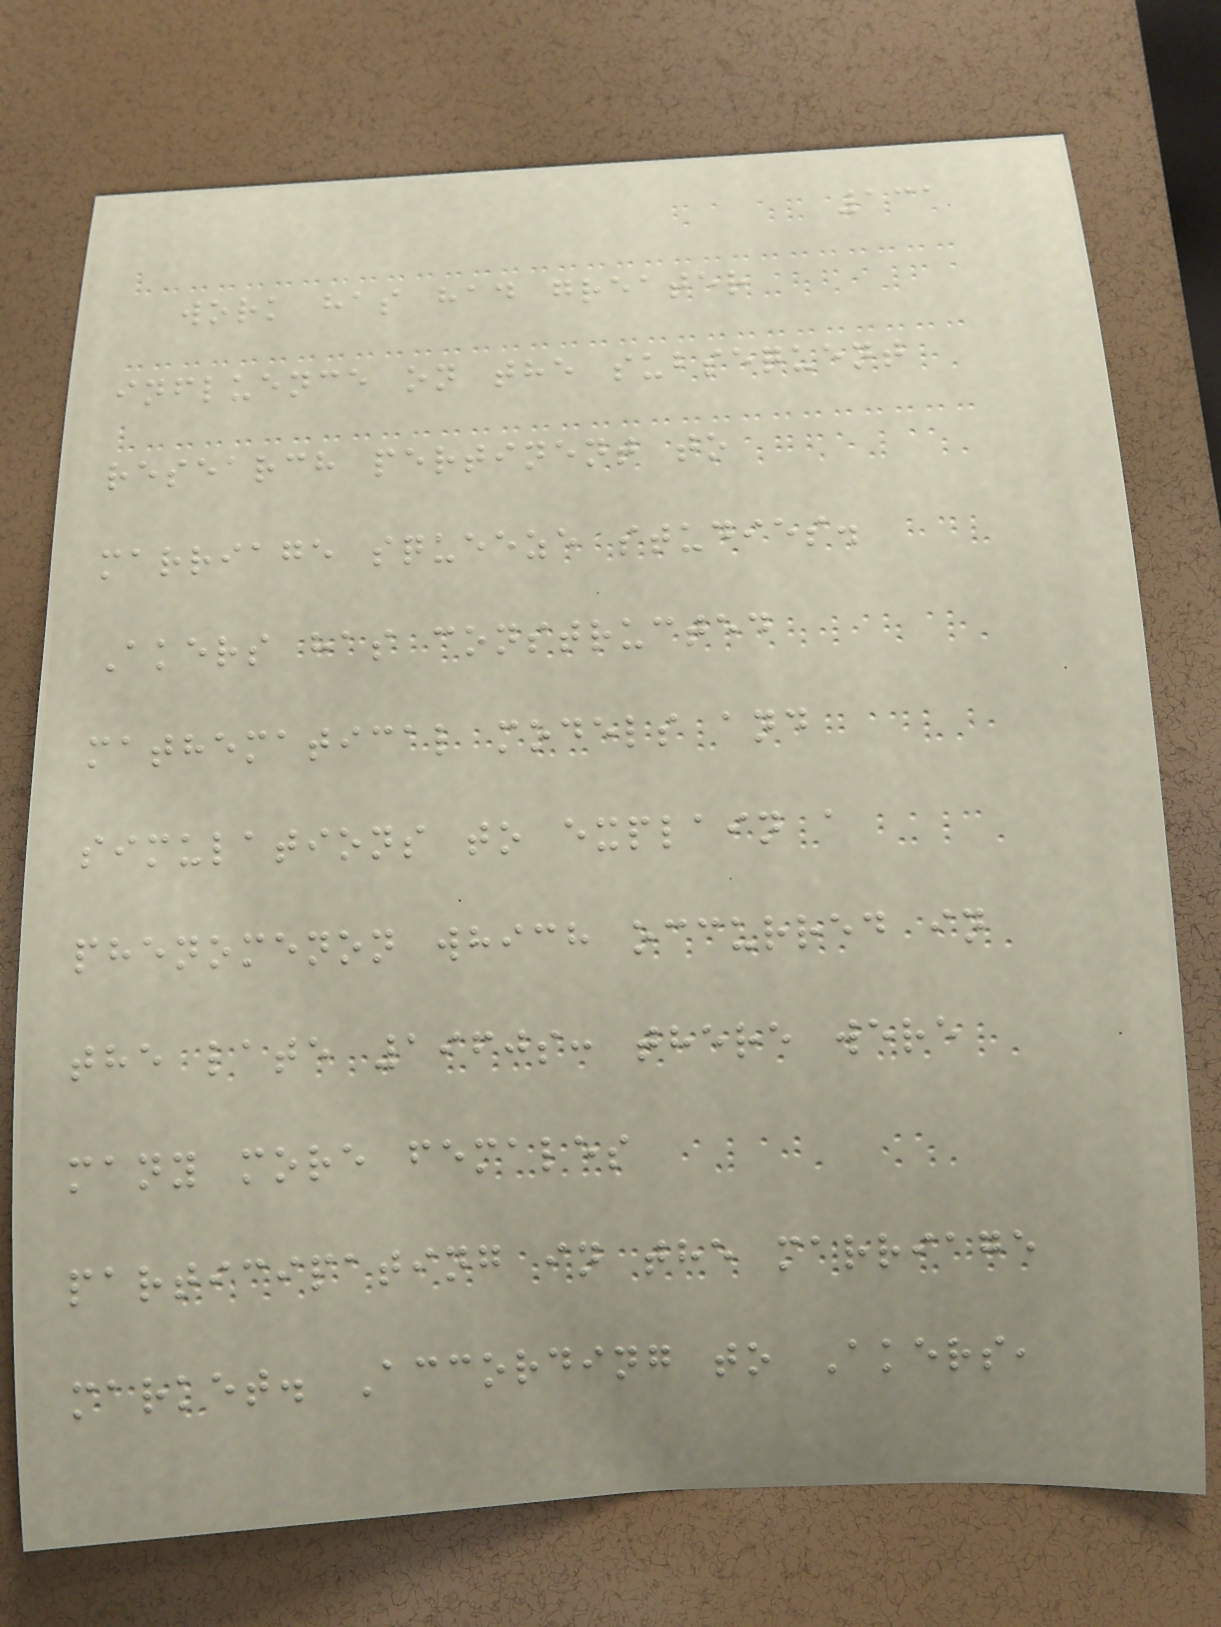131
work has had greater
influence on the subsequent
research pertinent to
marriage squeeze studies.
Akers has constructed
mathematical models and
simulations to explain a
phenomenon which occurred in
the late 1960s: there were
many more females
participating in the marriage
market. According to Akers,
